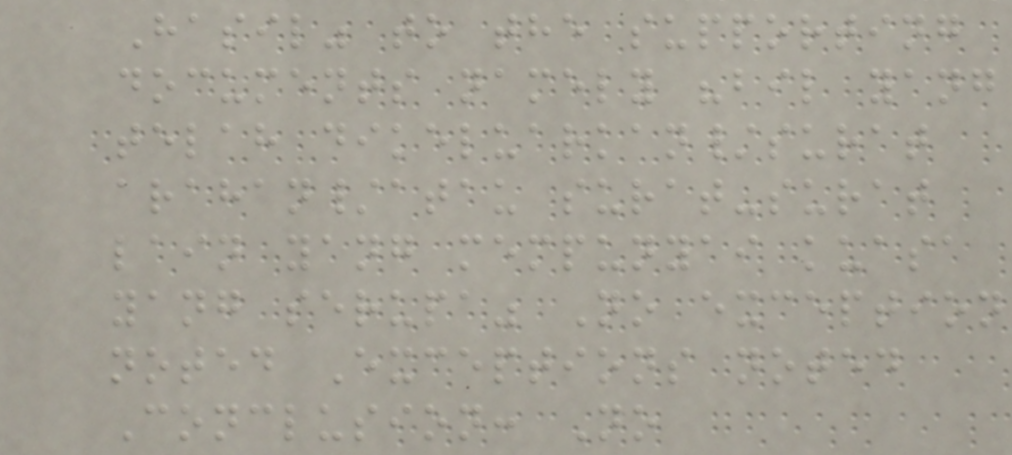Hasil" to the supporting
documents namely "bil yang
telah dikeluarkan/surat
arahan/atau surat-surat
lain yang mempunyai kuasa
yang serupa" No exception
noted Exceptions noted
Conclusion: No
